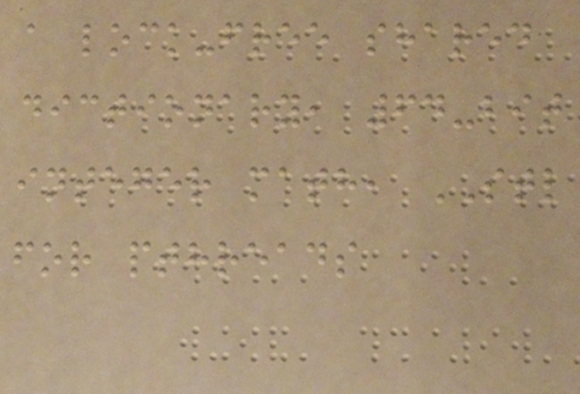a lock-free shared
dictionary, 64-bit
integer math, STL
for pthreads
